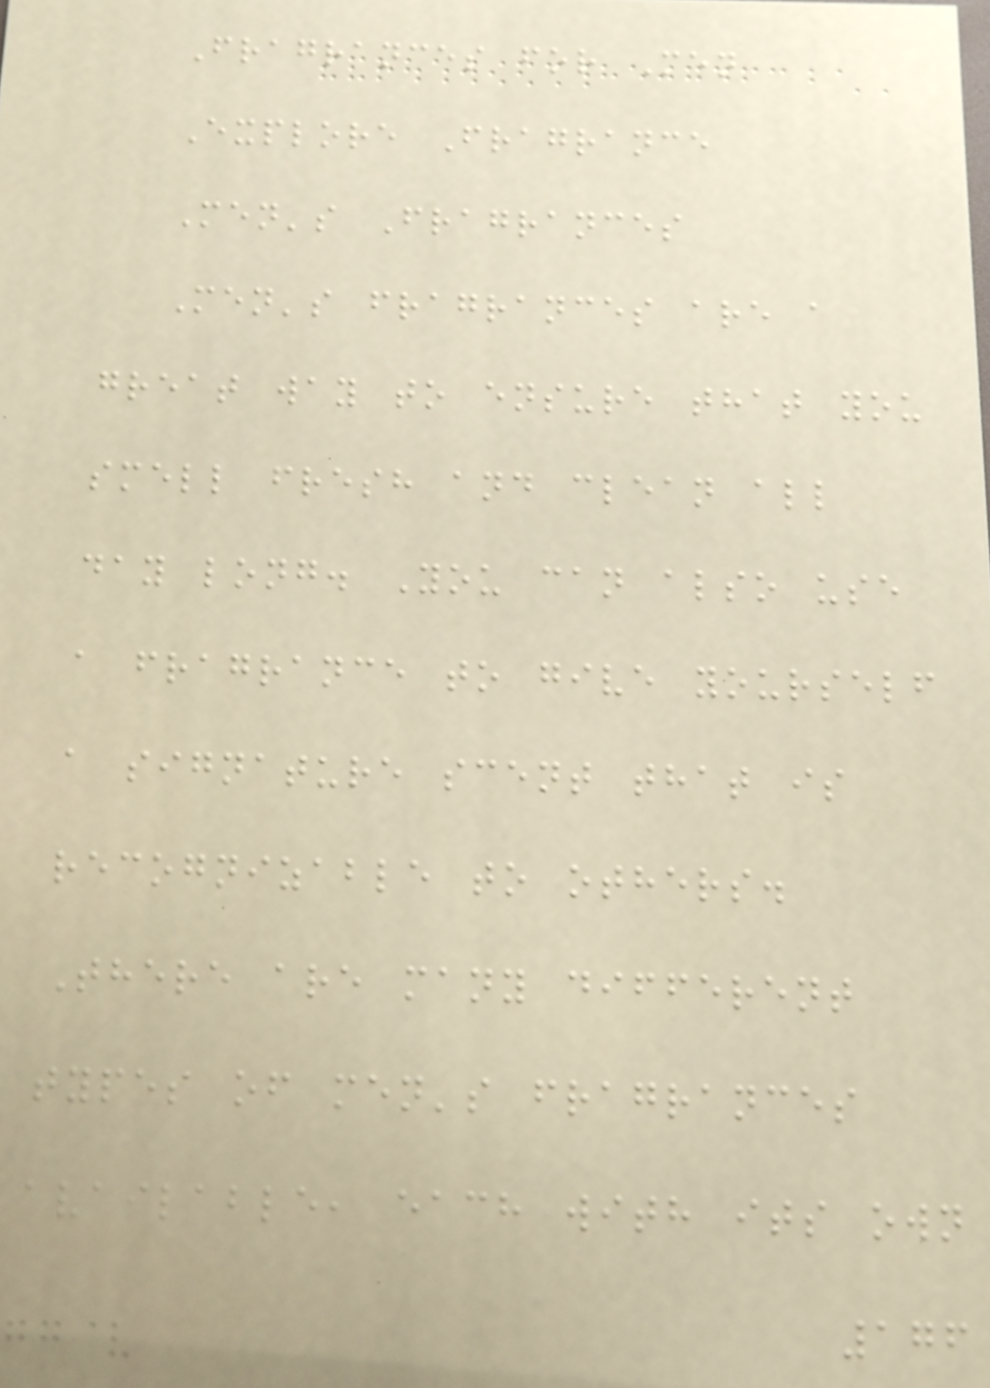Fragrances for Men
Explore Fragrance
Men's Fragrances
Men's fragrances are a
great way to ensure that you
smell fresh and clean all
day long. You can also use
a fragrance to give yourself
a signature scent that is
recognizable to others.
There are many different
types of men's fragrances
available, each with its own
176
